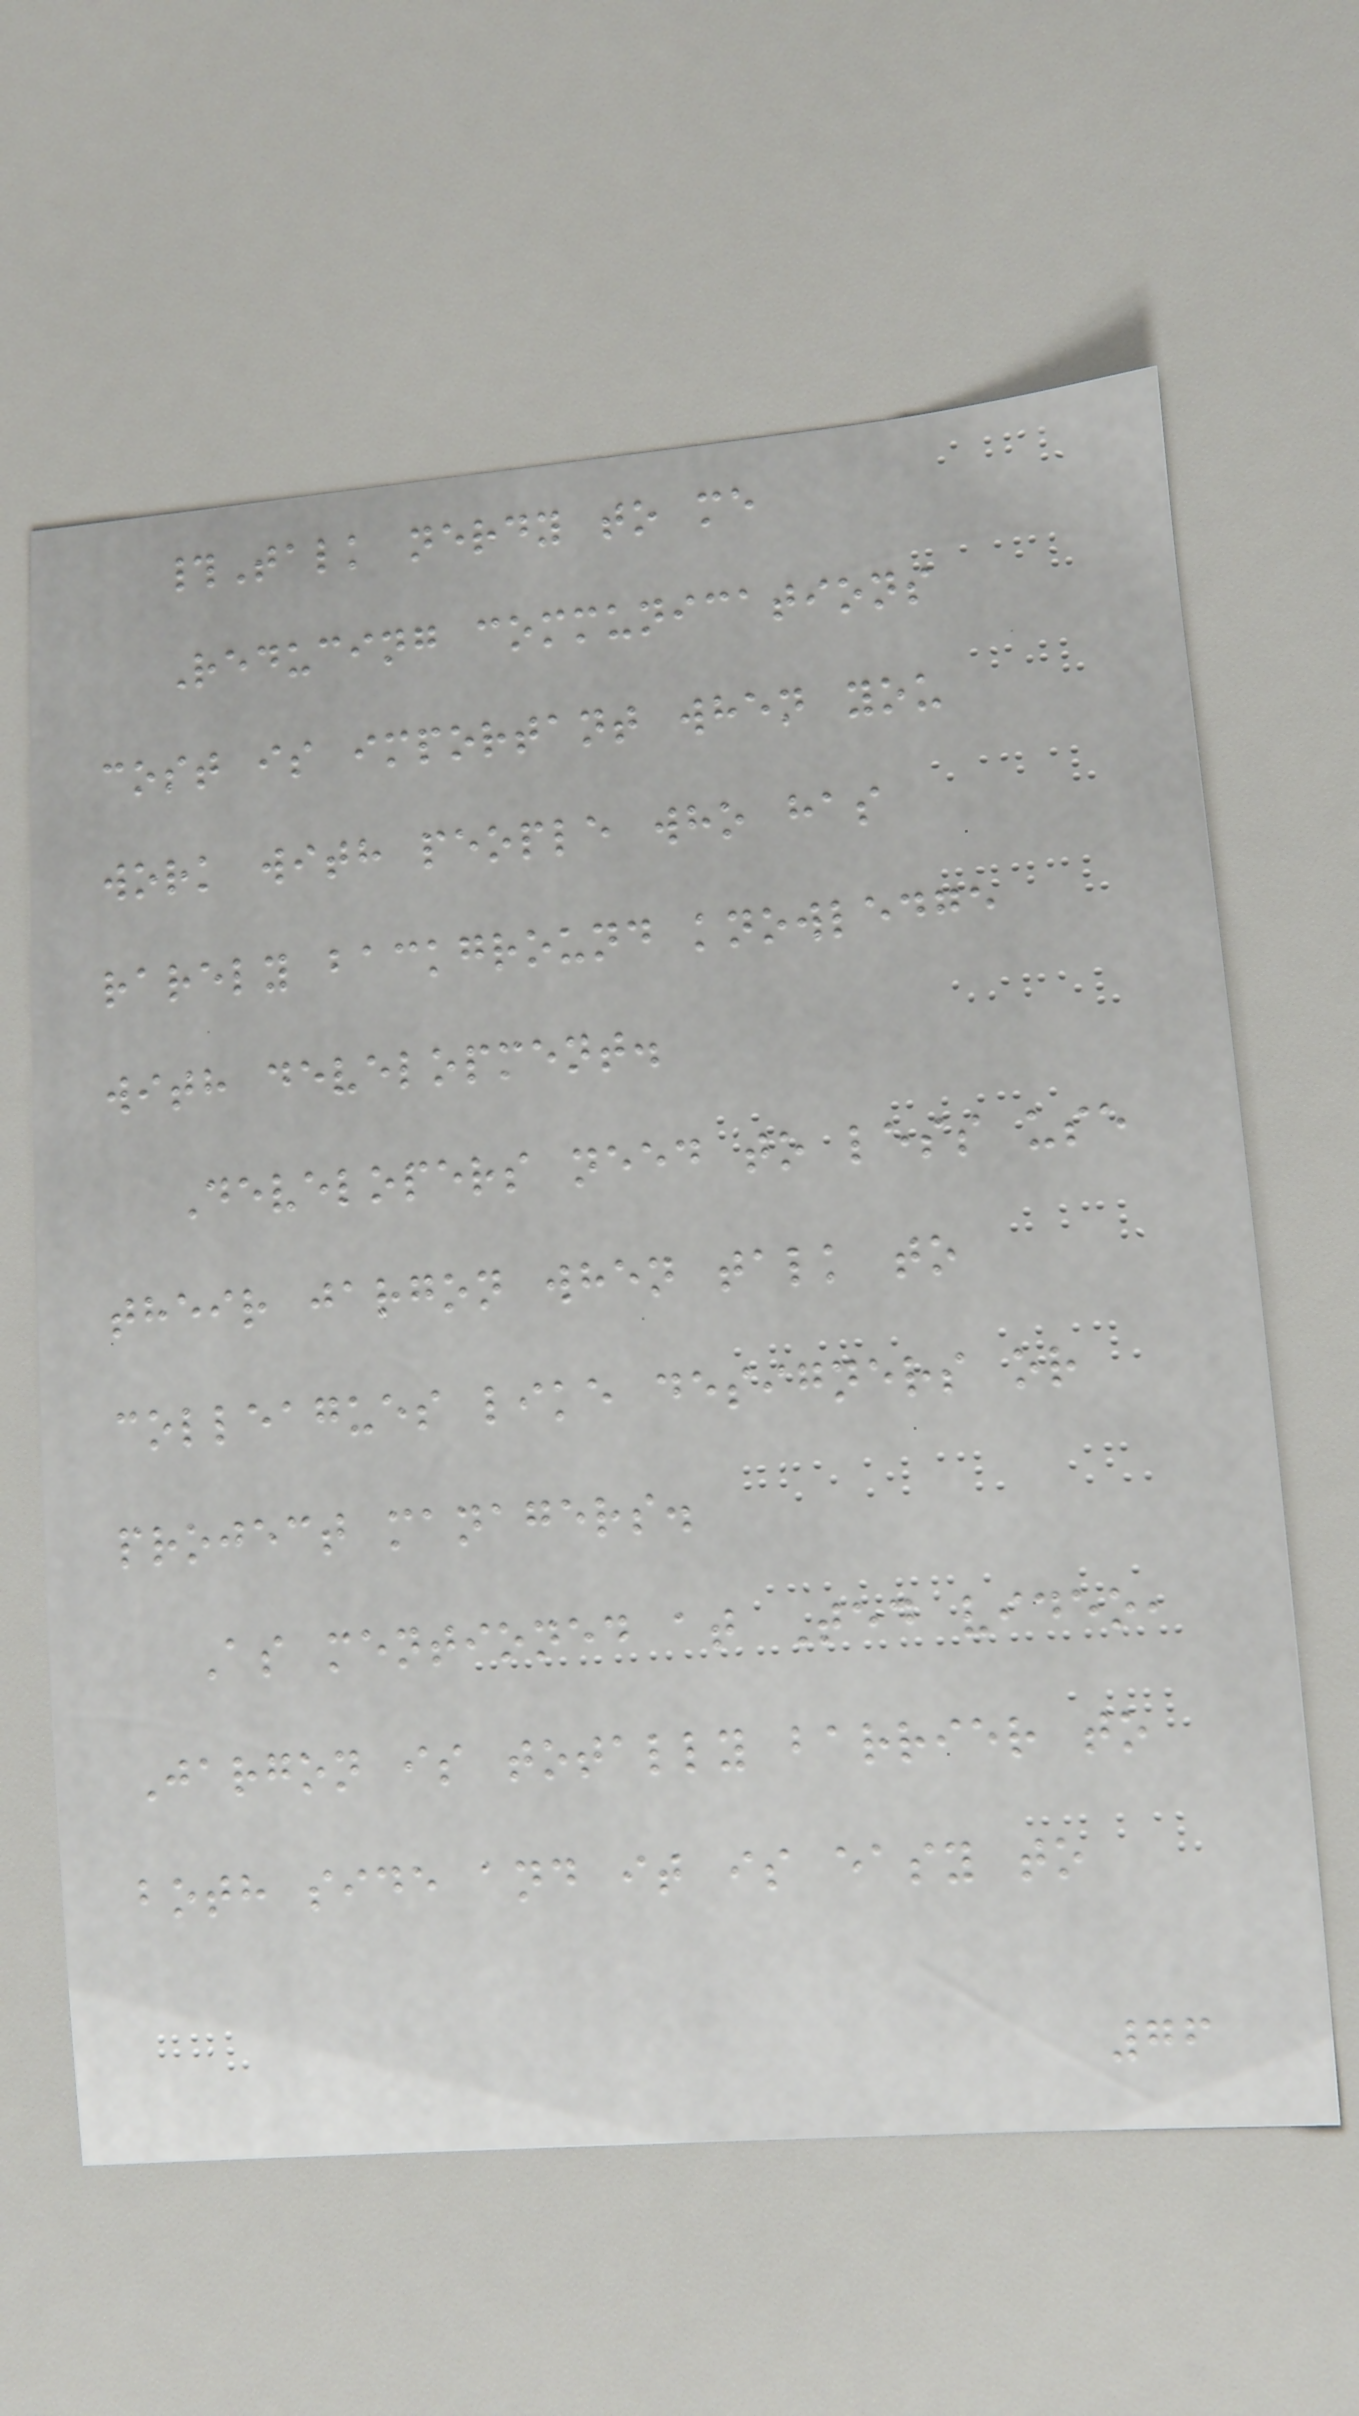#Talk nerdy to me
Reducing communications
cost is important when you
work with people who has
rarely background knowledge
with development.
Developers need to less use
their jargon when talk to
colleagues like designers or
project managers.
As mentioned at Ted video,
Jargon is totally barrier to
both side and it is easy to
76
